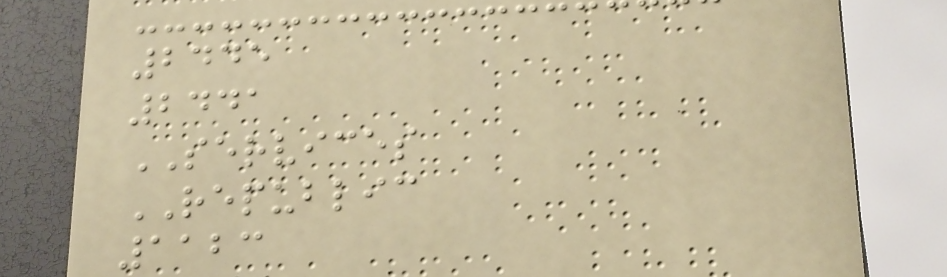2445
2441
SERVICES
REPUBLIC
1123
